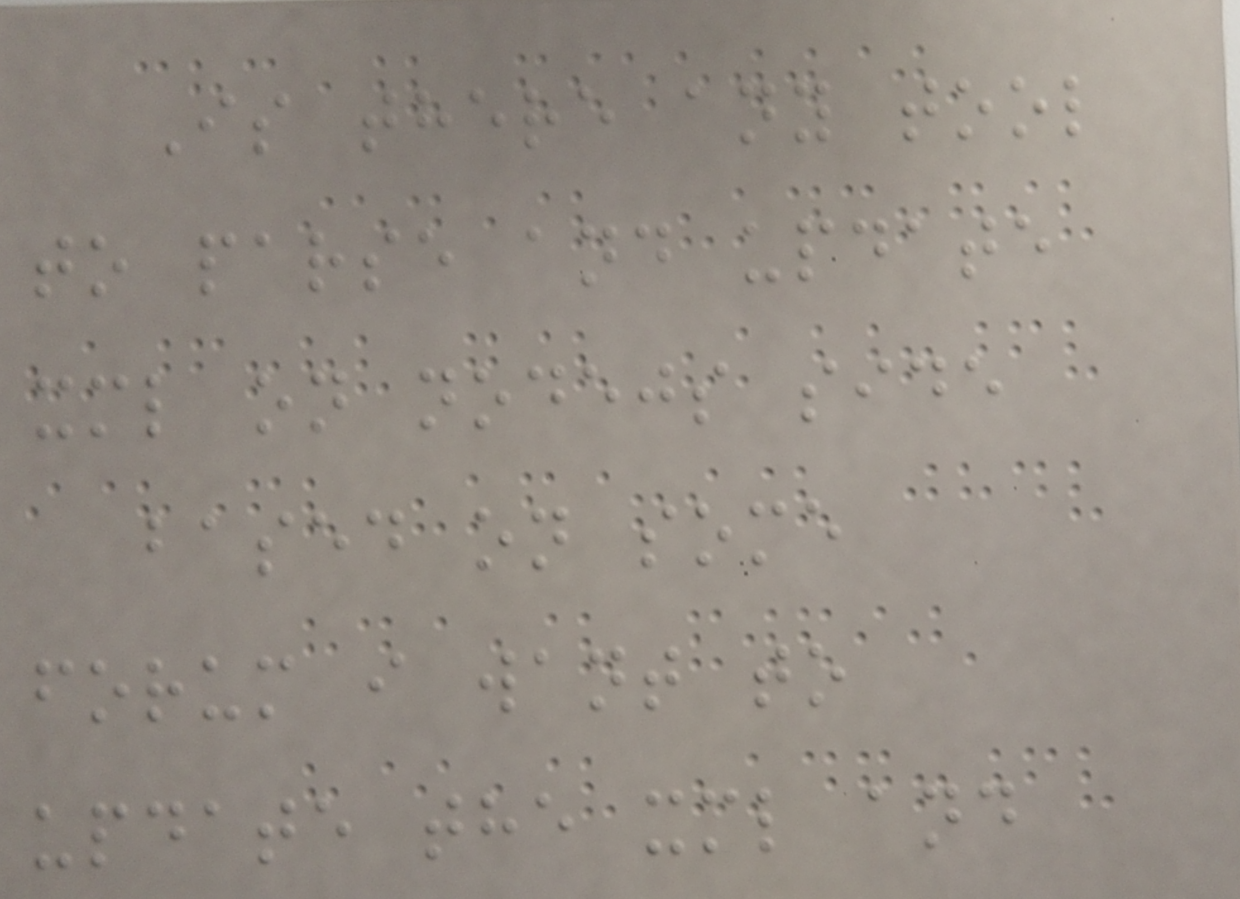Is there any tool
to parse and update
xml on nodejs side
based on some
forum i want to
update the xml and
